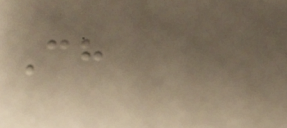Ch
